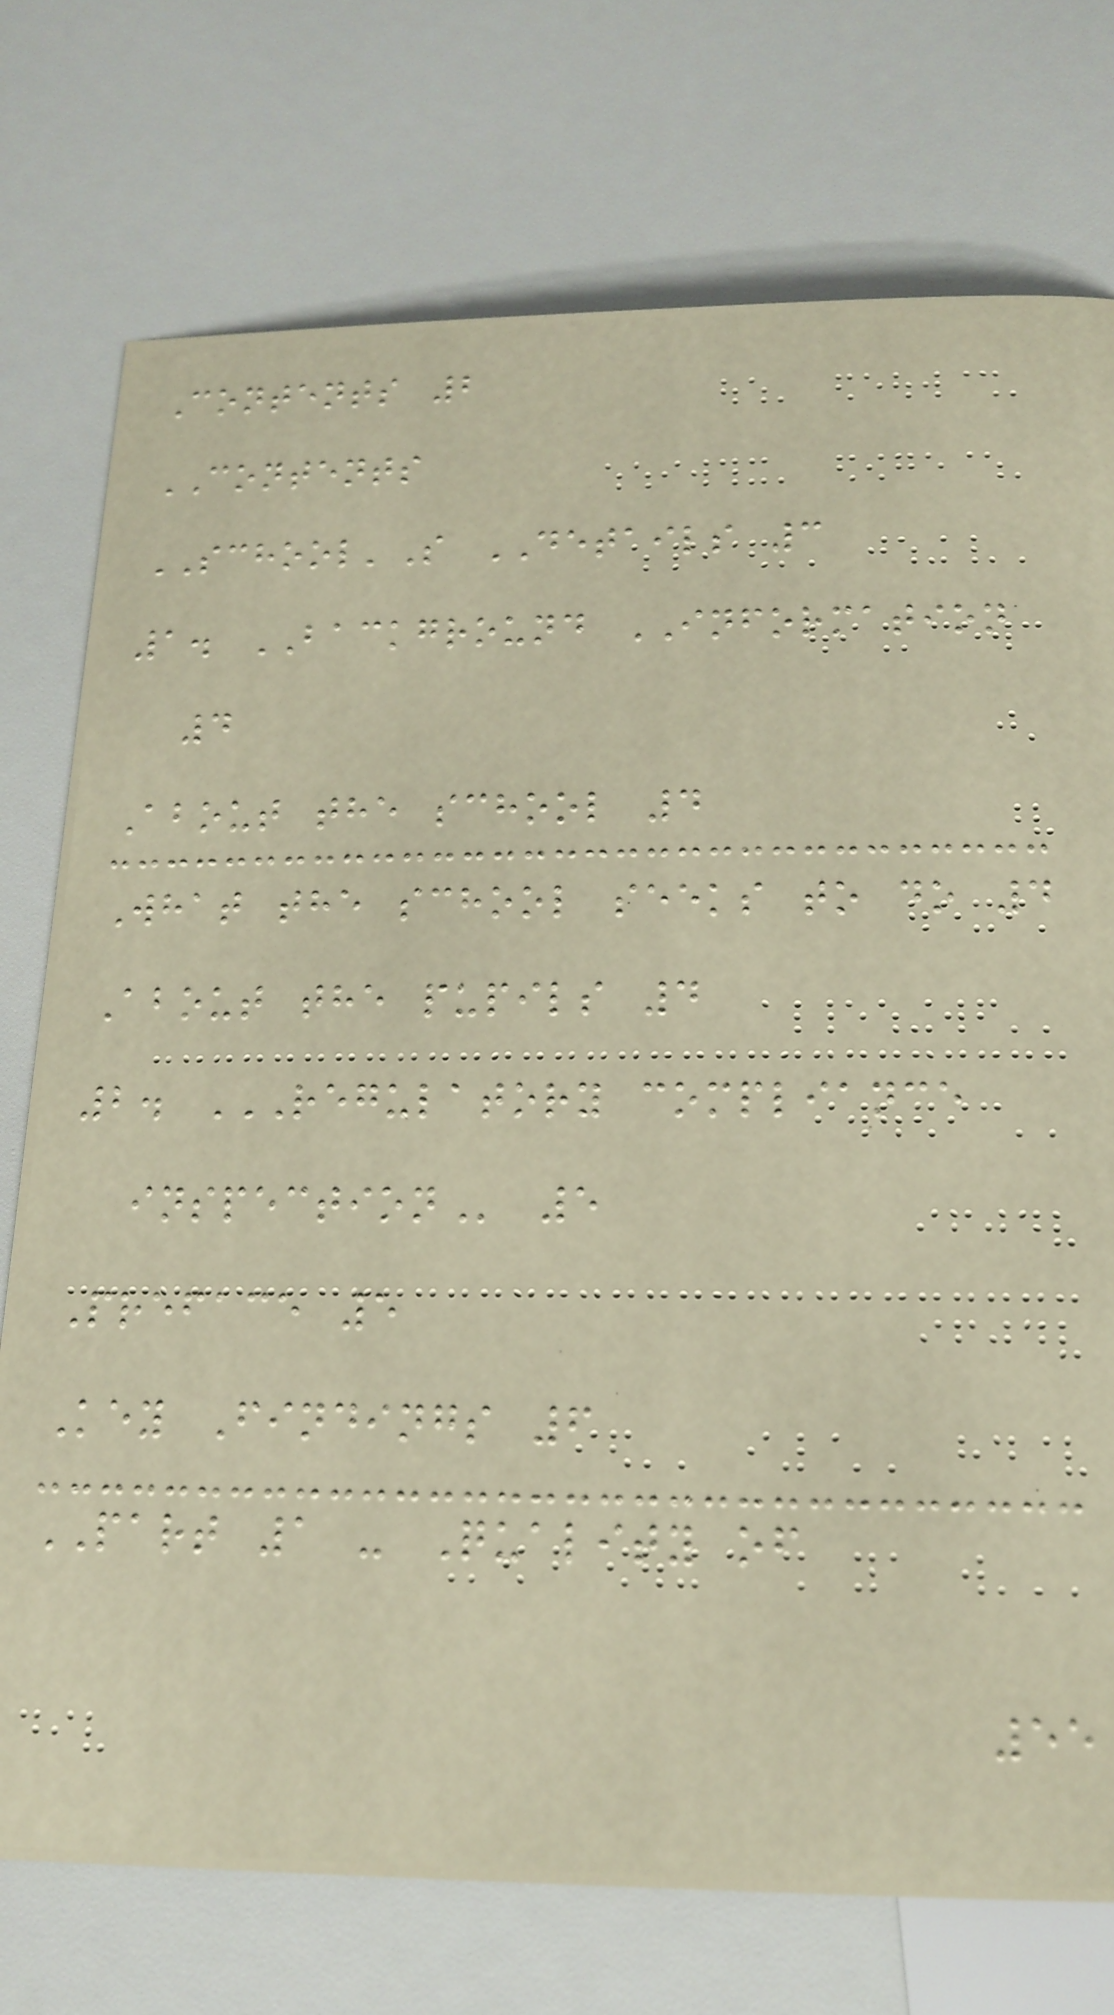Contents 2
CONTENTS
SCHOOL'S DETAILS 3
1. BACKGROUND INFORMATION
4
About the school 4
What the school seeks to do 4
About the pupils 4
2. REGULATORY COMPLIANCE
INSPECTION 5
Preface 5
Key Findings 6
PART 1 - Quality of
55
